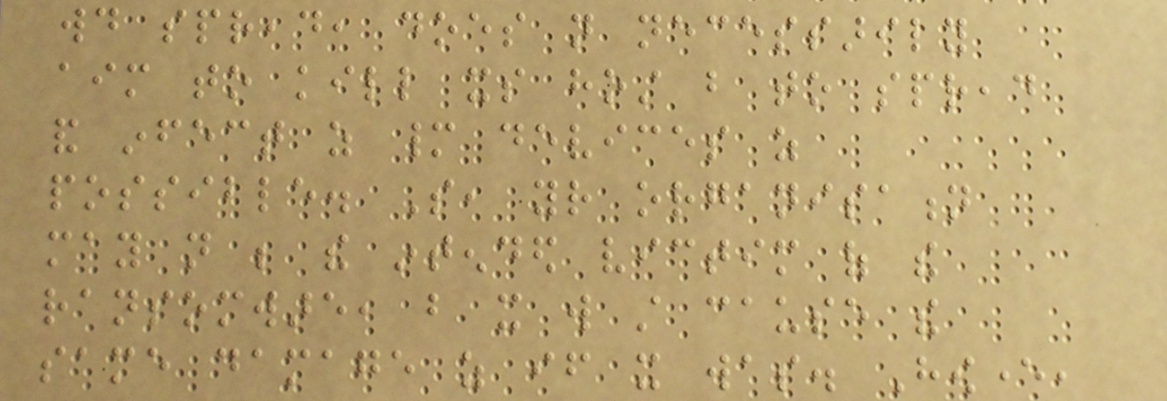would spread, does not necessarily
aim to kill its host but to spread
and infect as many devices as
possible. So, your organisation
may not be the intended victim of the
ransomware, but it will still cause the
same damage as if it was. However,
